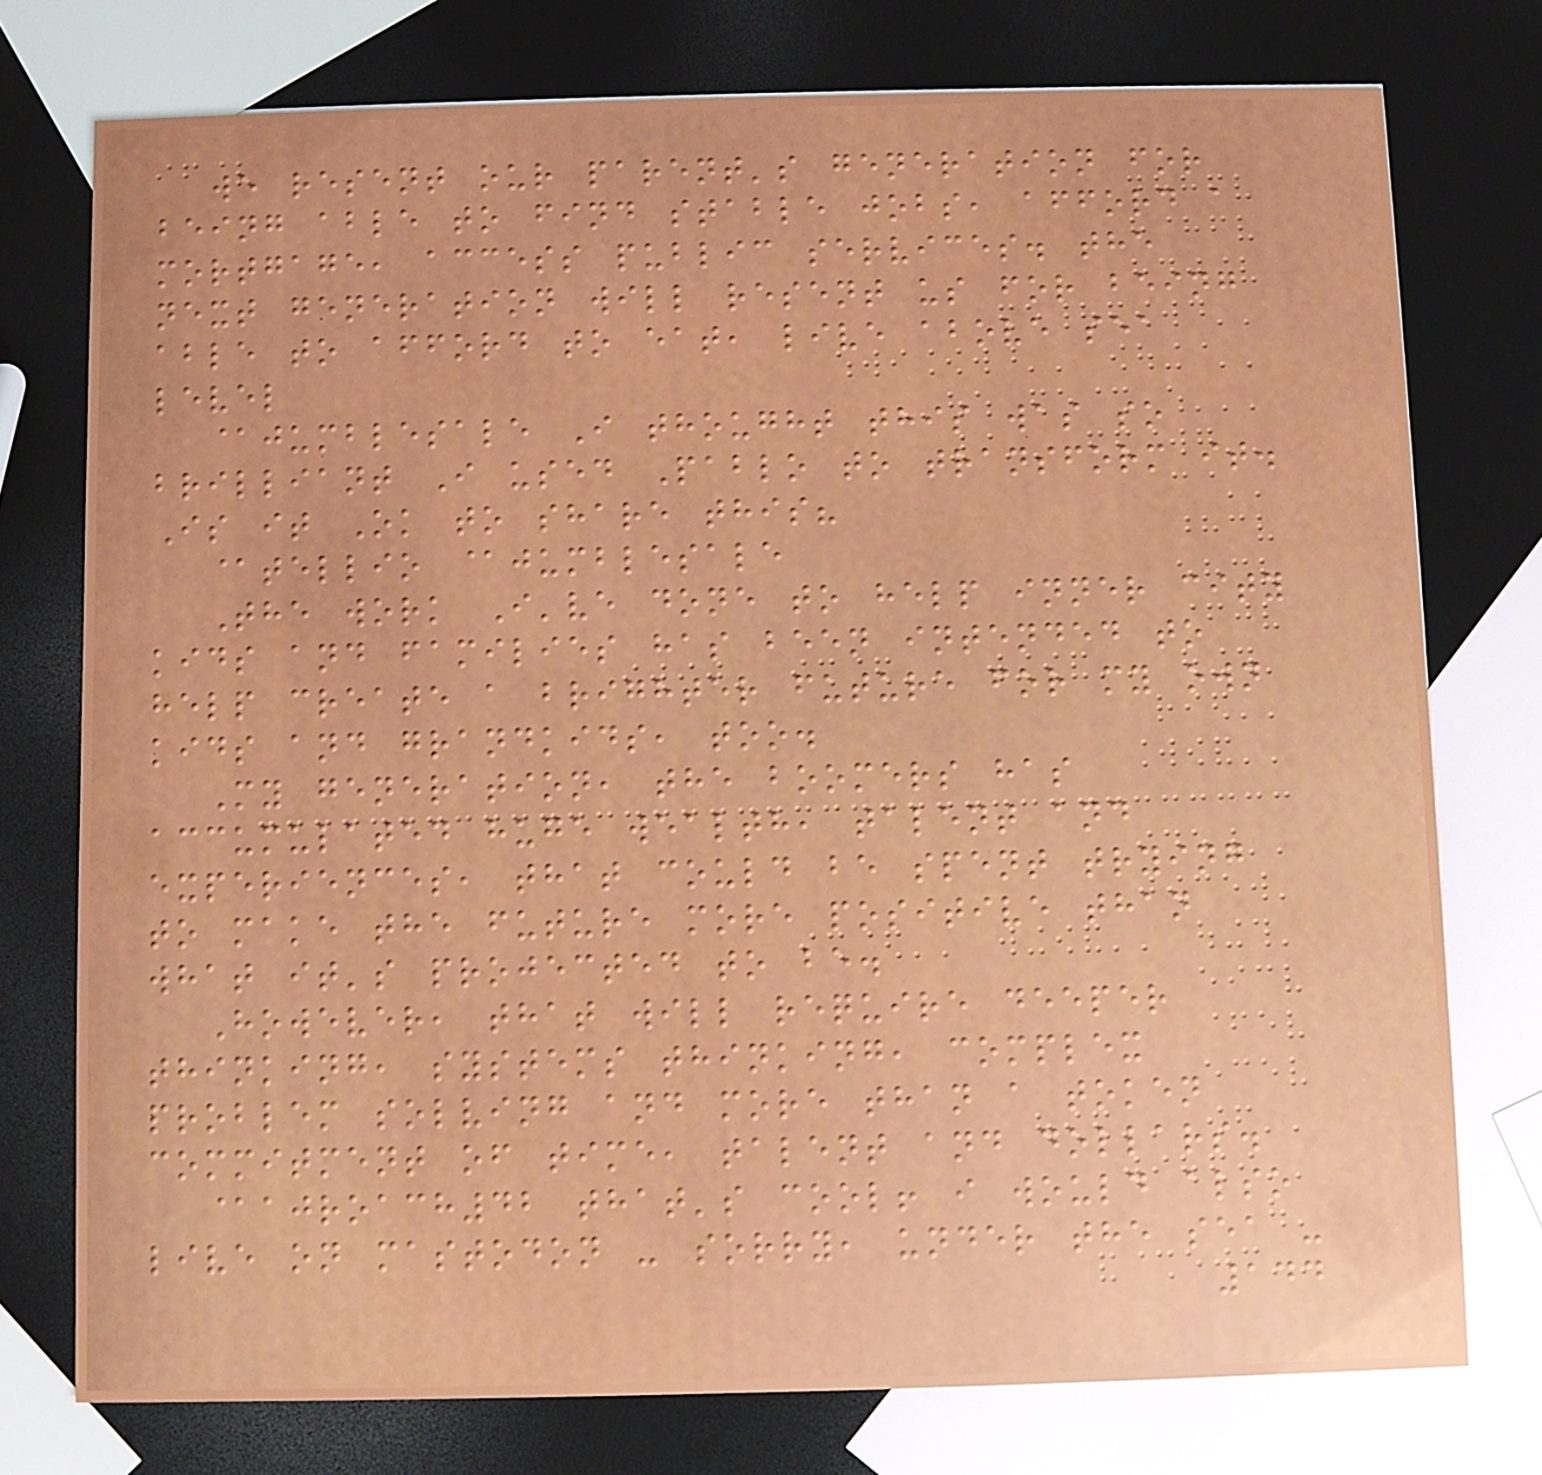we resent our parent's generation for
being able to find stable jobs, afford a
mortgage, access public services. the
next generation will resent us for being
able to afford to eat, live above sea
level
@jumblesale I thought this was so
brilliant I used Pablo to transform it.
Is it Ok to share this?
@tellio @jumblesale
The work I've done to help inner city
kids and families has been intended to
help create a brighter future for my own
kids and grandkids, too.
My generation, the boomers has
accumulated huge wealth, talent and
experiences, that could be spent trying
to make the future more positive than
what it's projected to be.
However, that will require deeper
thinking, systems thinking, complex
problem solving and more than a token
commitment of time, talent and dollars.
@ajroach42 that's cool! i would also
live on mastodon - sorry, under the sea -
144
